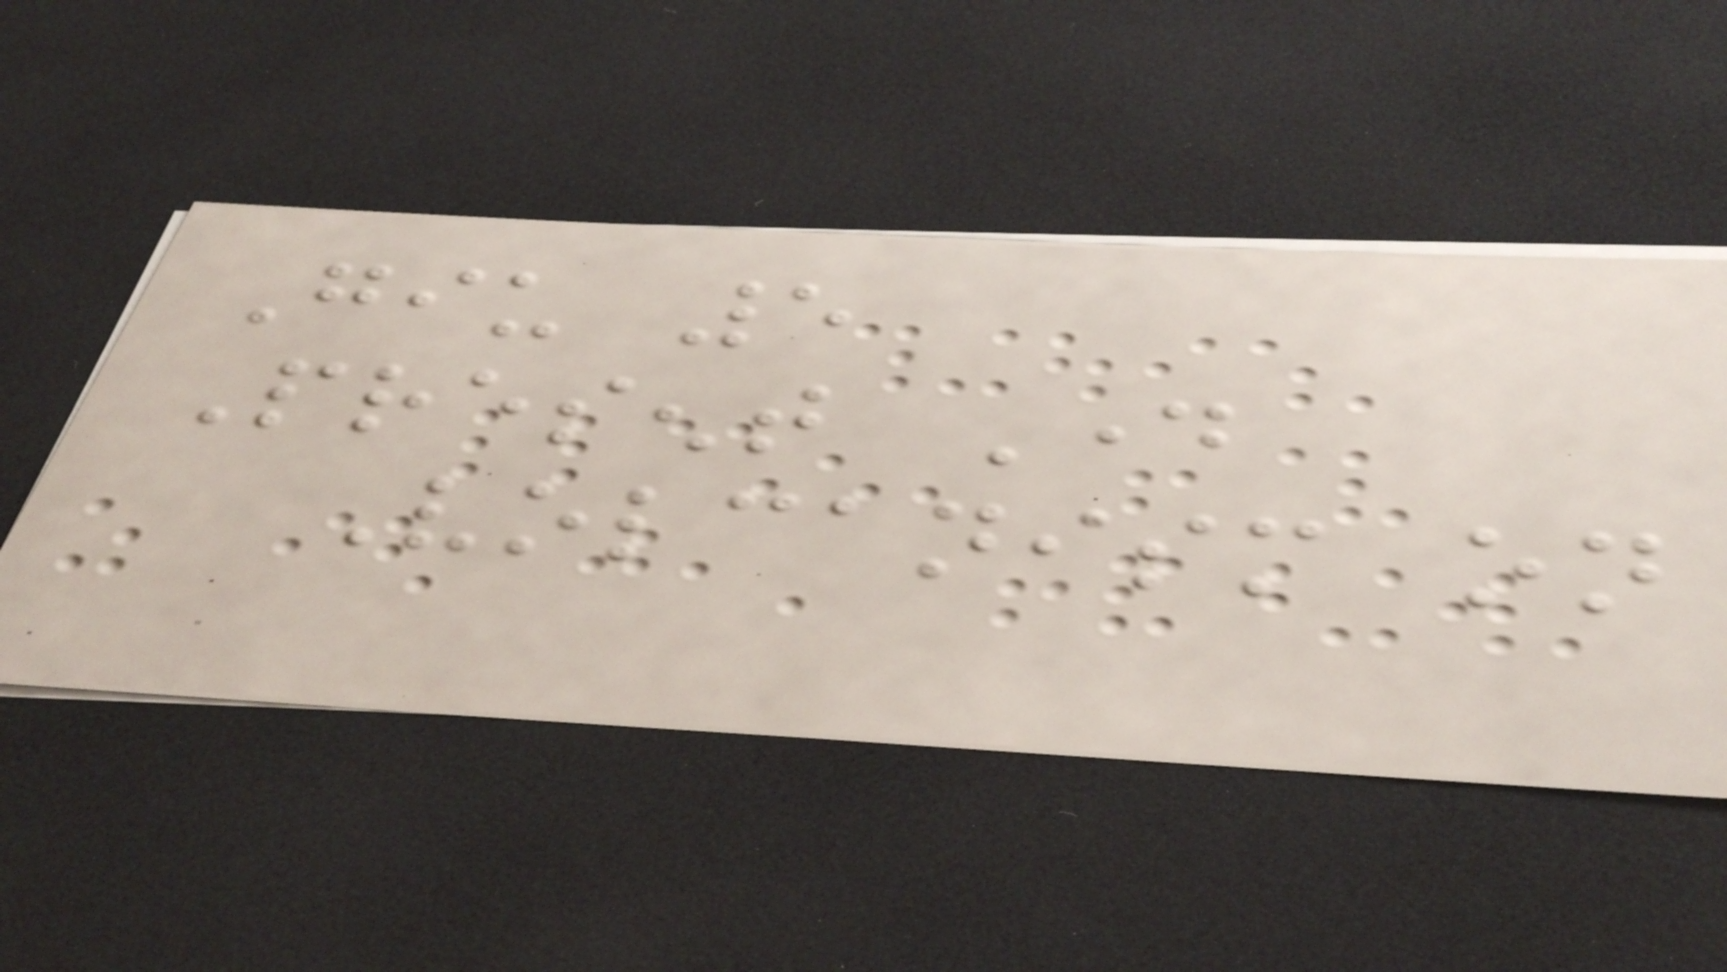Giu 5
Present Day
Volcanism on
